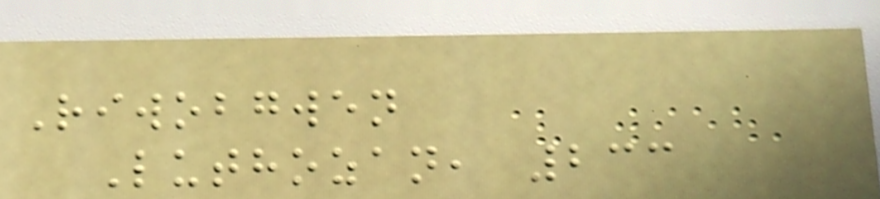Riwobgwen
Luthozan, 233
